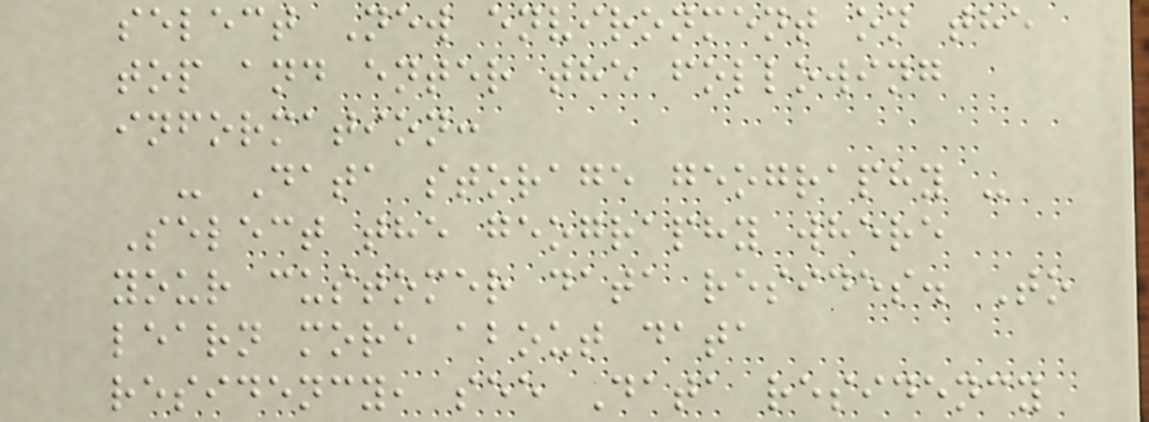select New environment on the
top and enter the following
information:
- Data storage geography -
Select the geography where
your customer data resides. To
learn more about data
residency, see Data residency
